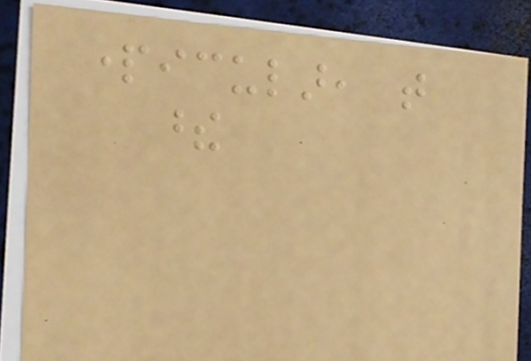particular, that
these
